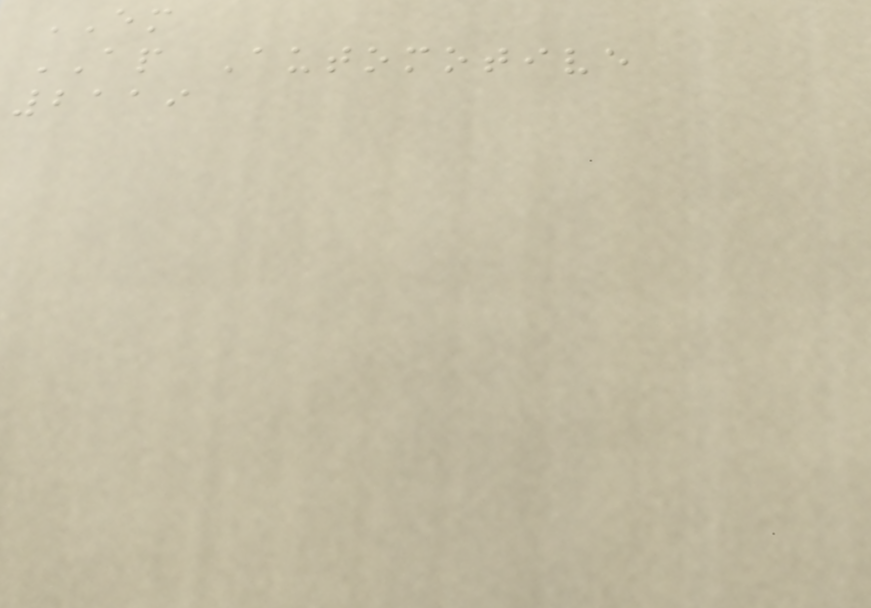EM
AP Automotive
2119
